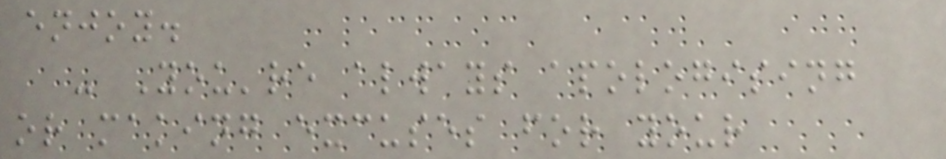enjoy.
- You're always apologising
or making excuses for your
